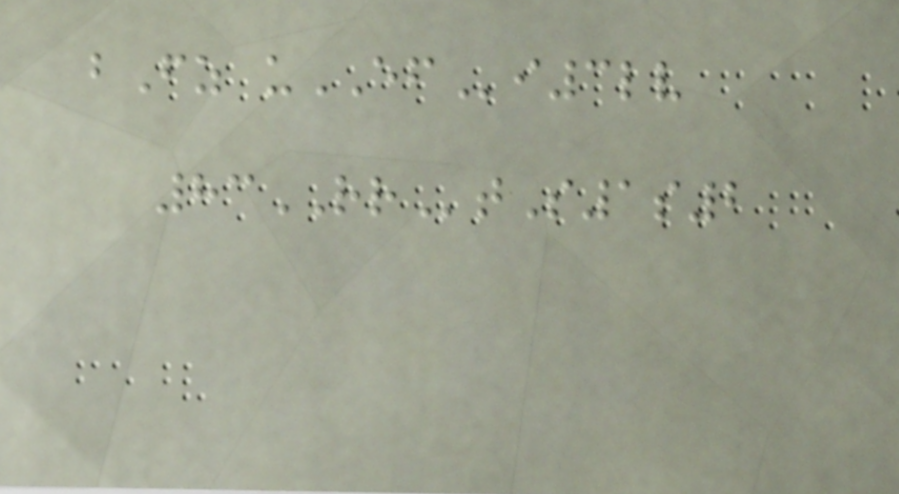bFz uEFi3lv
83RRtS1s2
